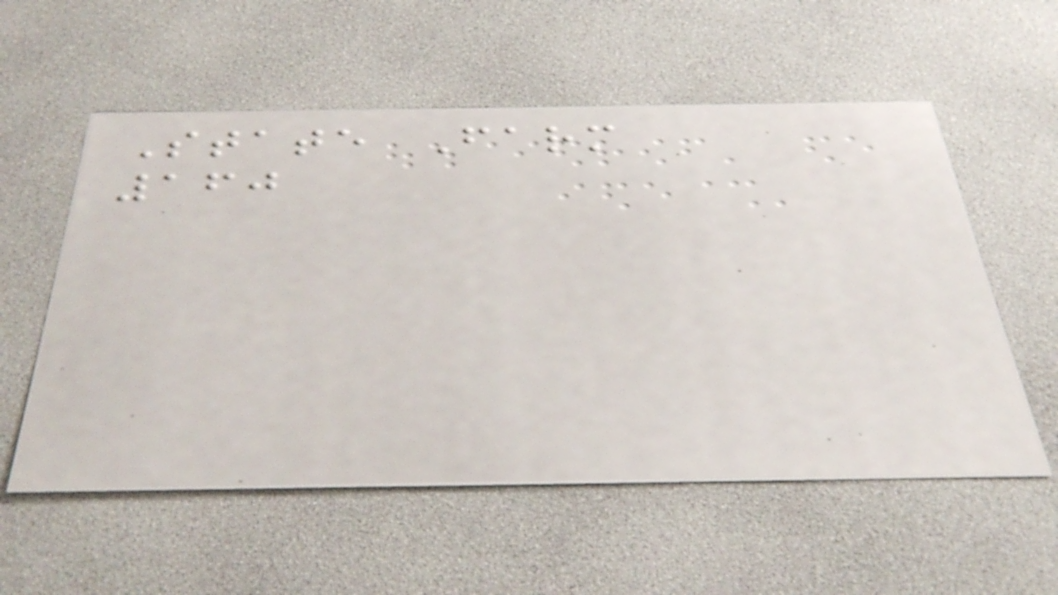State Farm
160
